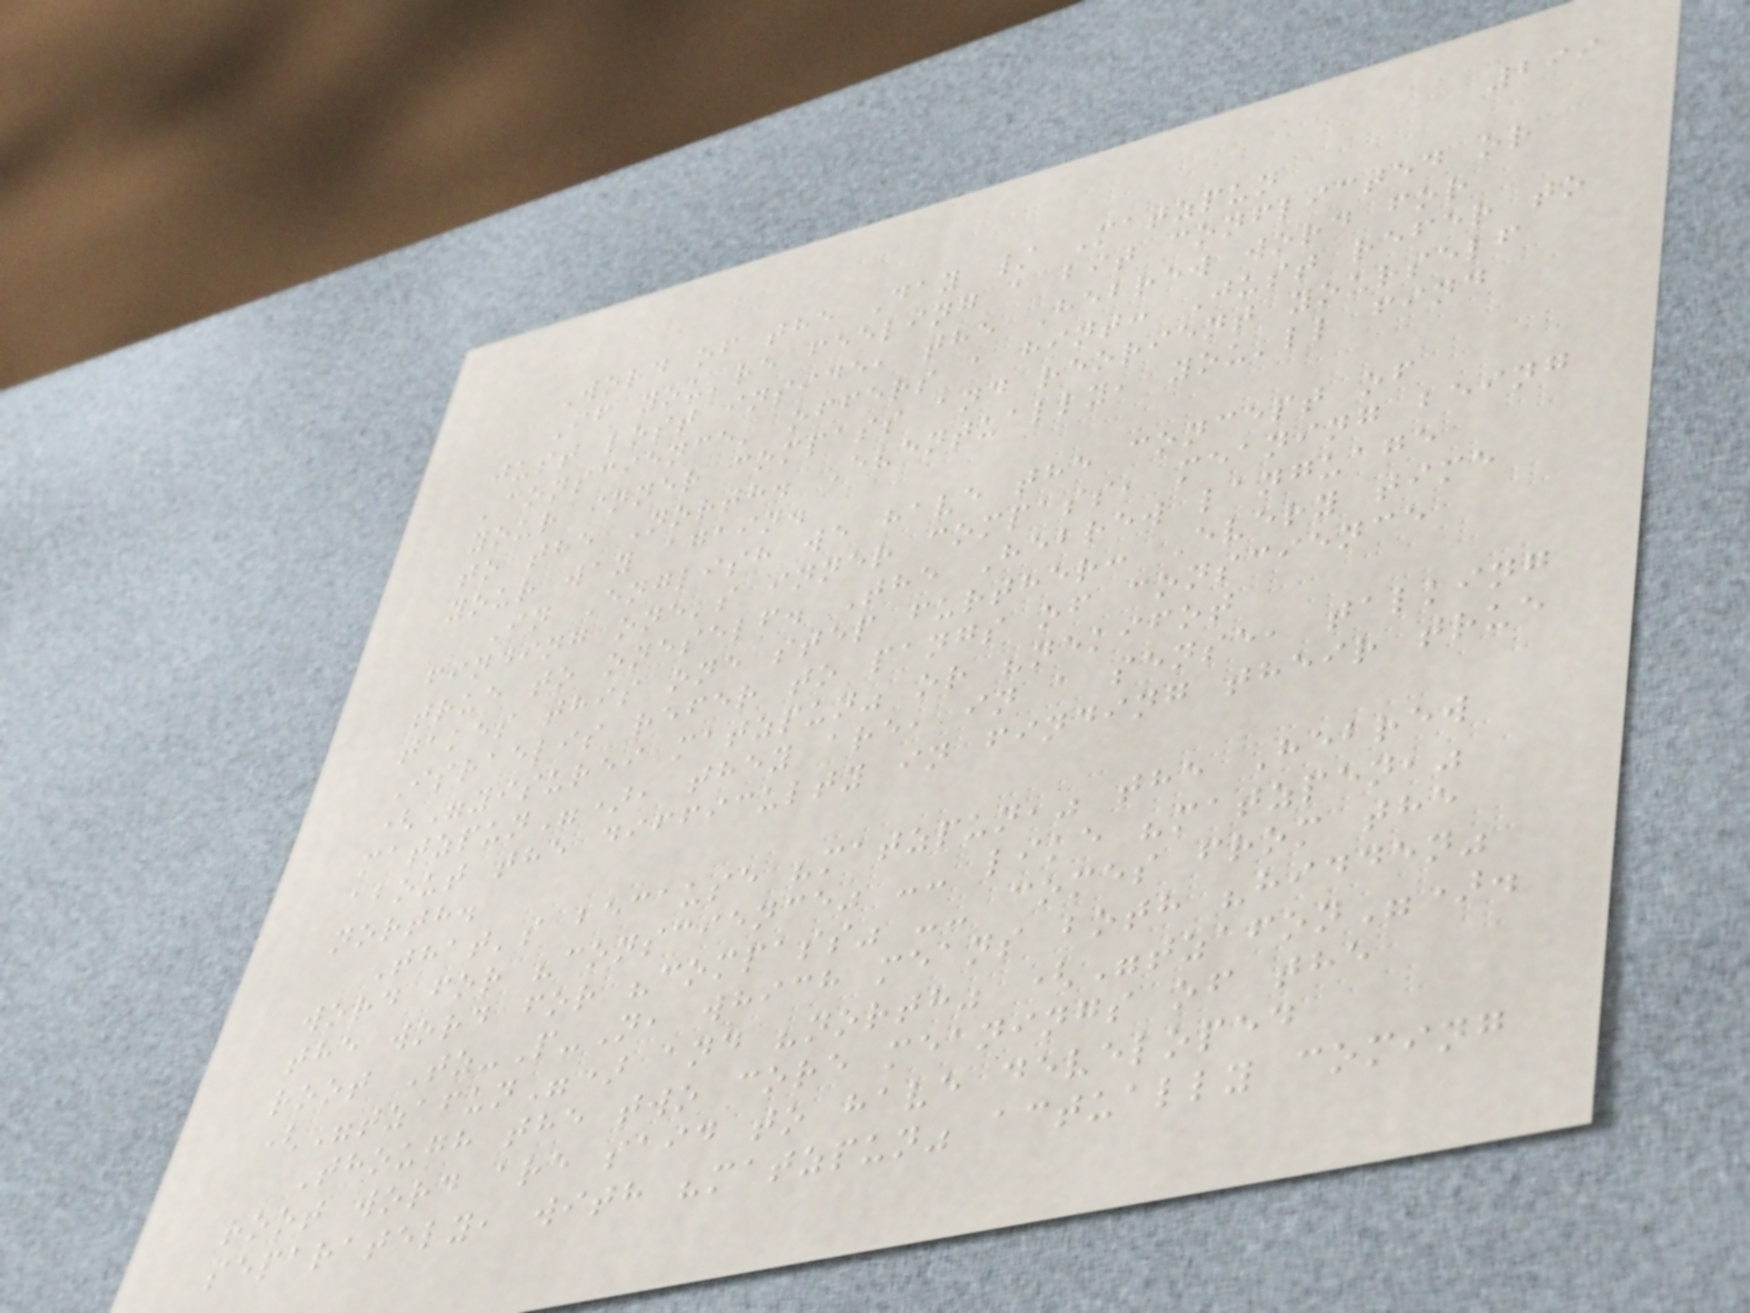299
Word of the Day / Matzpun
If you're feeling a bit conflicted or
just lost inside, the Hebrew word for
'conscience' offers a hint: Just refer to
your inner compass and reorient yourself
to the North. Eventually, you'll find
your way again.
In English we have the concept of
finding one's inner compass, meaning being
true to oneself. The Hebrew language
takes this one step further: Every time
Israelis refer to pangs of conscience
("yisurei matzpun" or "nekifot
matzpun"), they are, in a sense, talking
about the difficulty in finding their true
north.
That's because "matzpun," the Hebrew
word for "conscience" -- like "matzpen,"
the word for "compass" -- comes from the
root Tz-P-N, which means both "hidden"
("tzafun") and "north" ("tzafon").
Though the two core meanings of the
root word are said to have developed
separately, with "matzpun" actually coming
